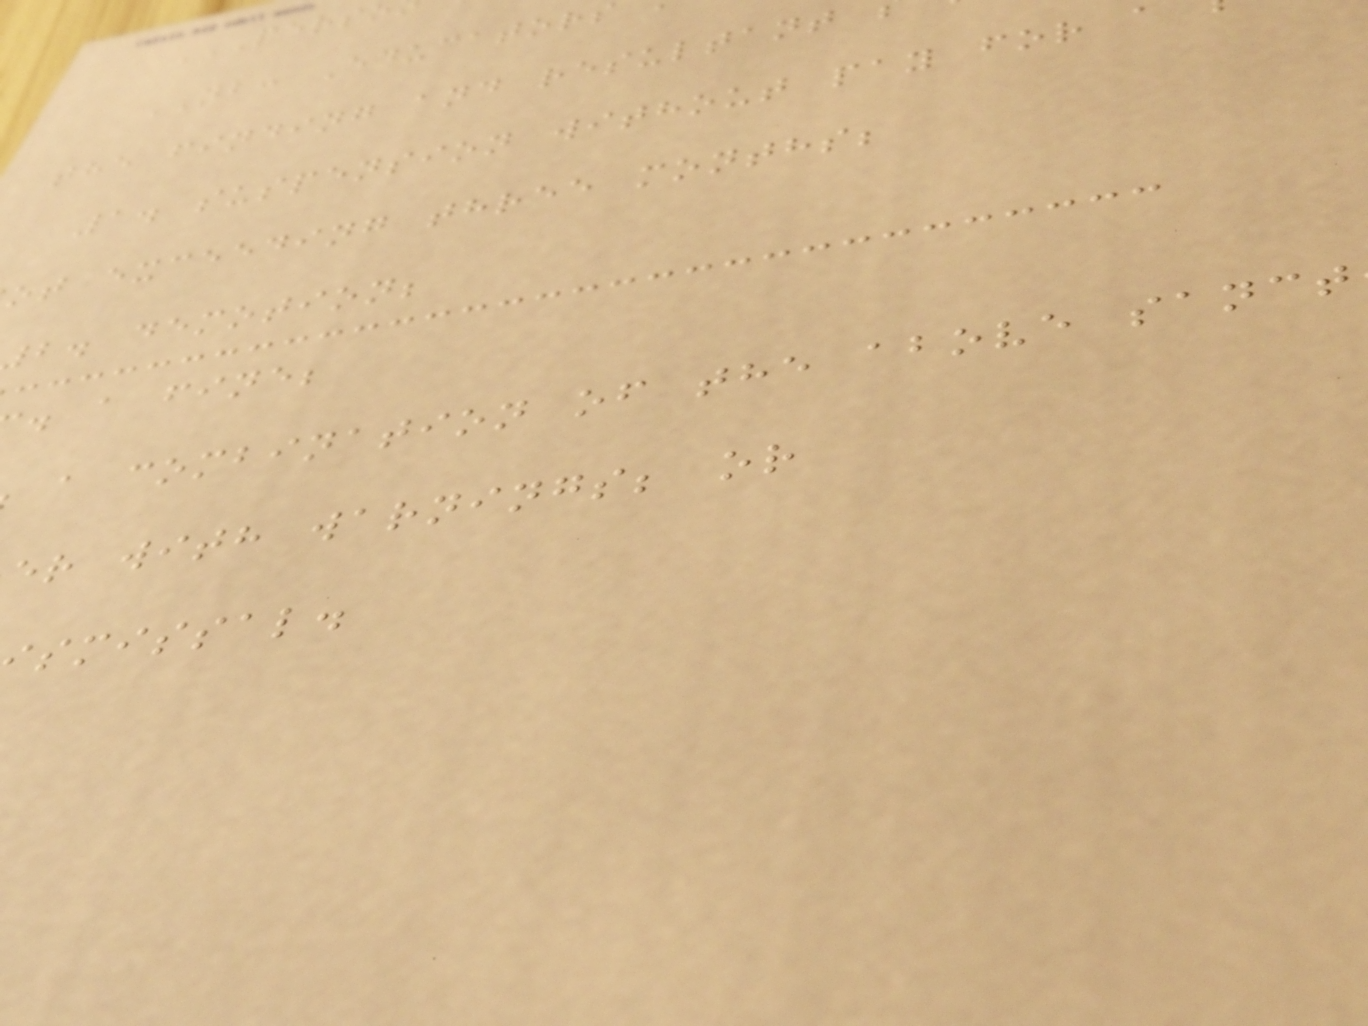NB: Educator
the finding and resultant
1. suspension without pay for a
ot exceeding three months;
b. demotion;
. a fine;
a combination of the above sanct
er with warnings; or
smissal.
